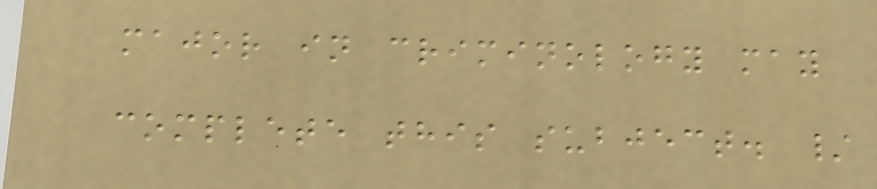major in criminology may
complete this subject. /
